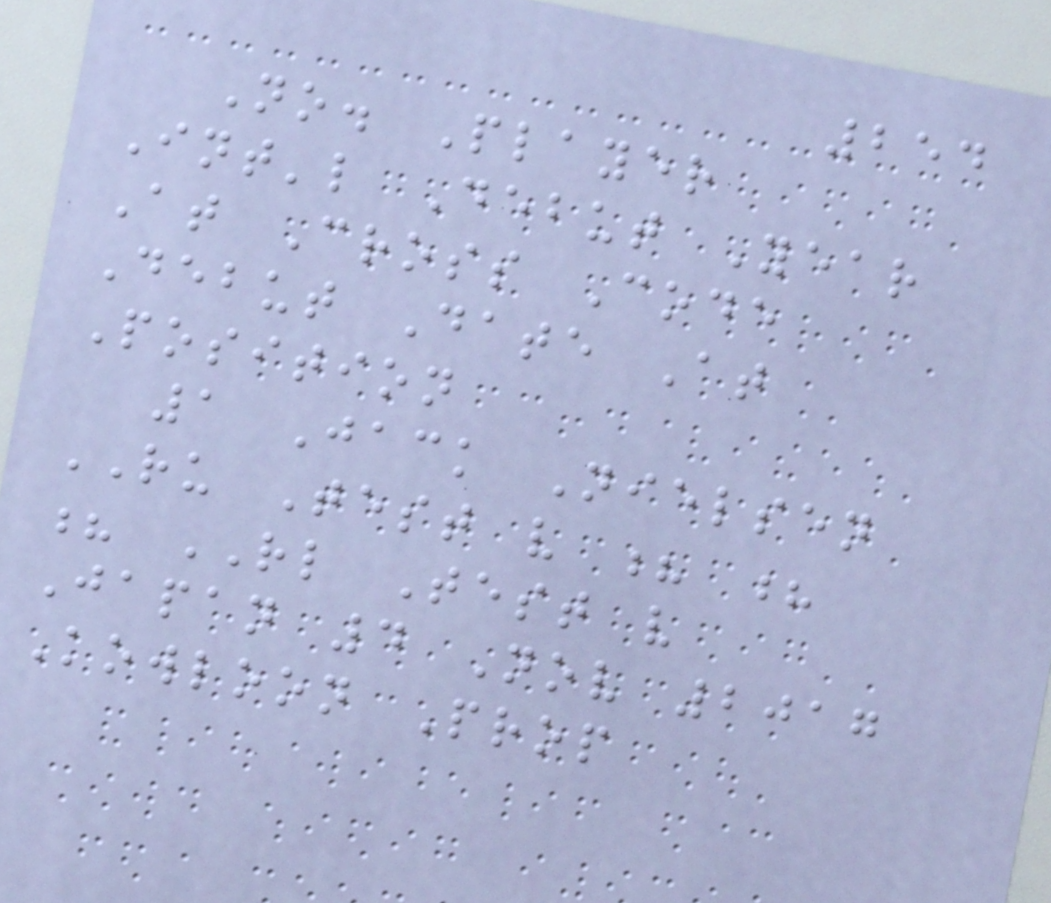254
No. Player
Int'l Debut Year
At Cross Code
Debut Date At
Position
1 Jack Nielsen
RU Test v ? ?
? RL Test v
Japan 4 Nov 2017
Kowloon Prop
